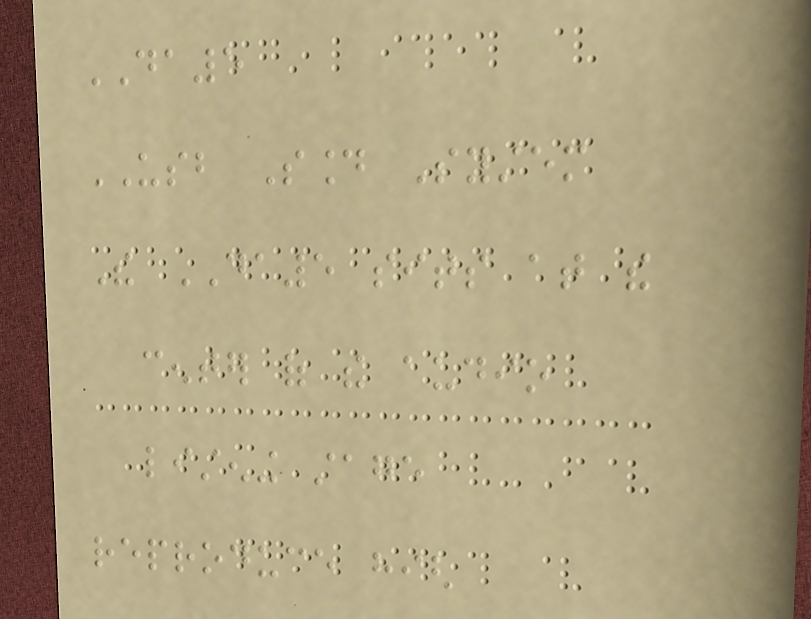DA5
USB Sound System
The DA5 sits at the
center of the audio
listening stage
reproduce high
